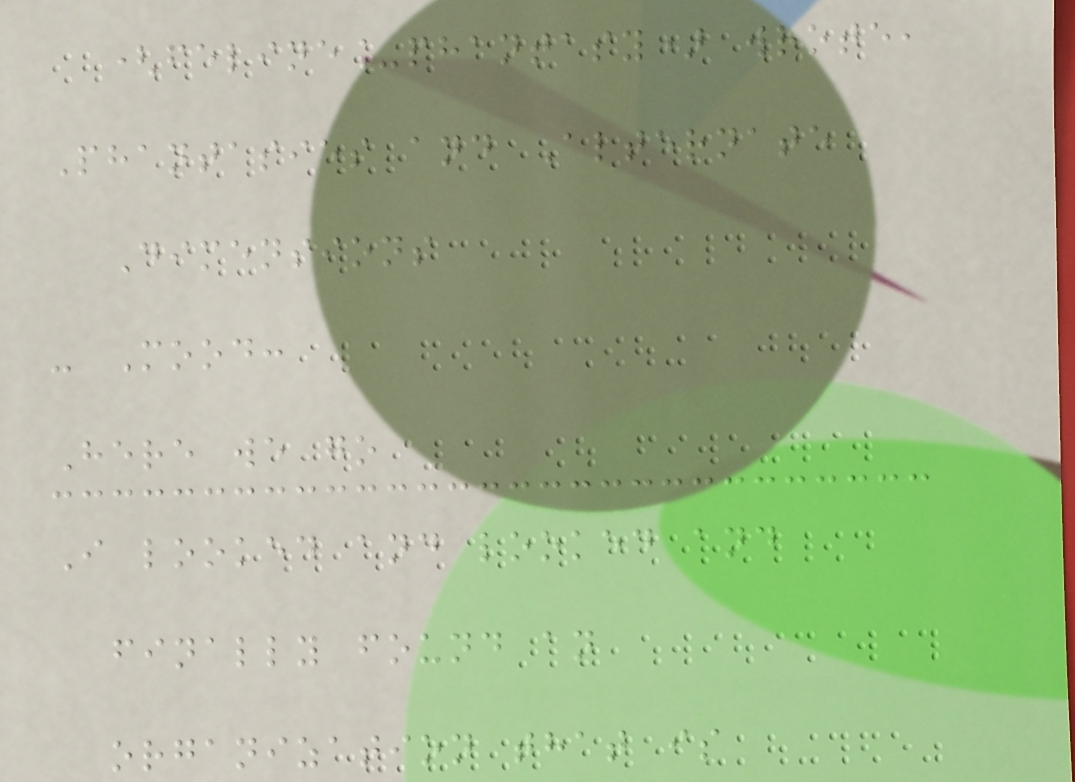(feline_phantasy) wrote,
Phantasies and Alternate
Dimensions
- Mood:
Here we go
I looked and looked and
finally found an
organization that is
